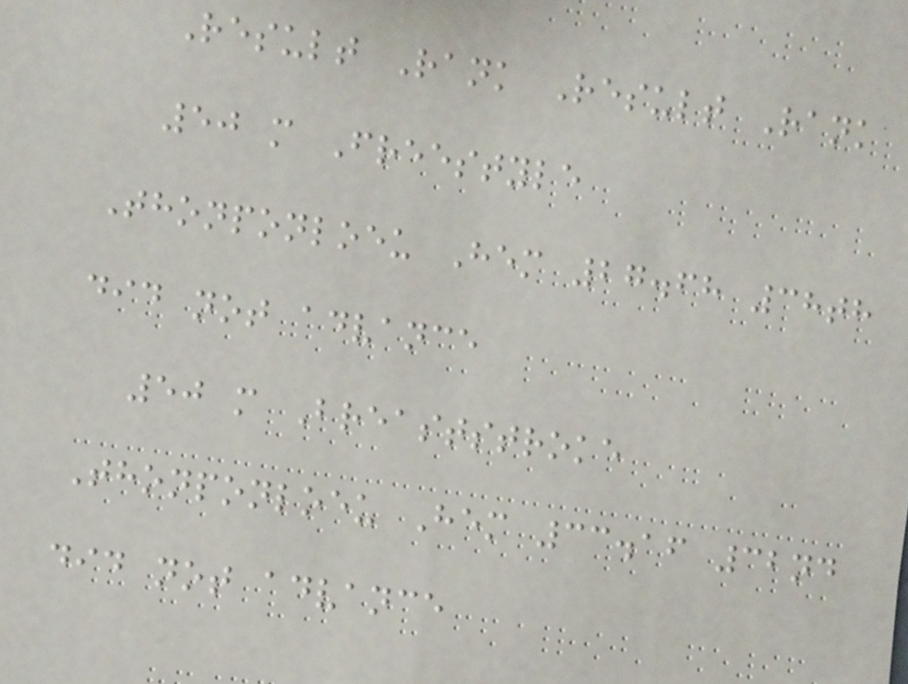Result Rank Result Rank
50 m Freestyle
Thonponloeu Hem 27.68 38th
did not advance
50 m Breaststroke
Thonponloeu Hem 33.16 32nd
did not advance
